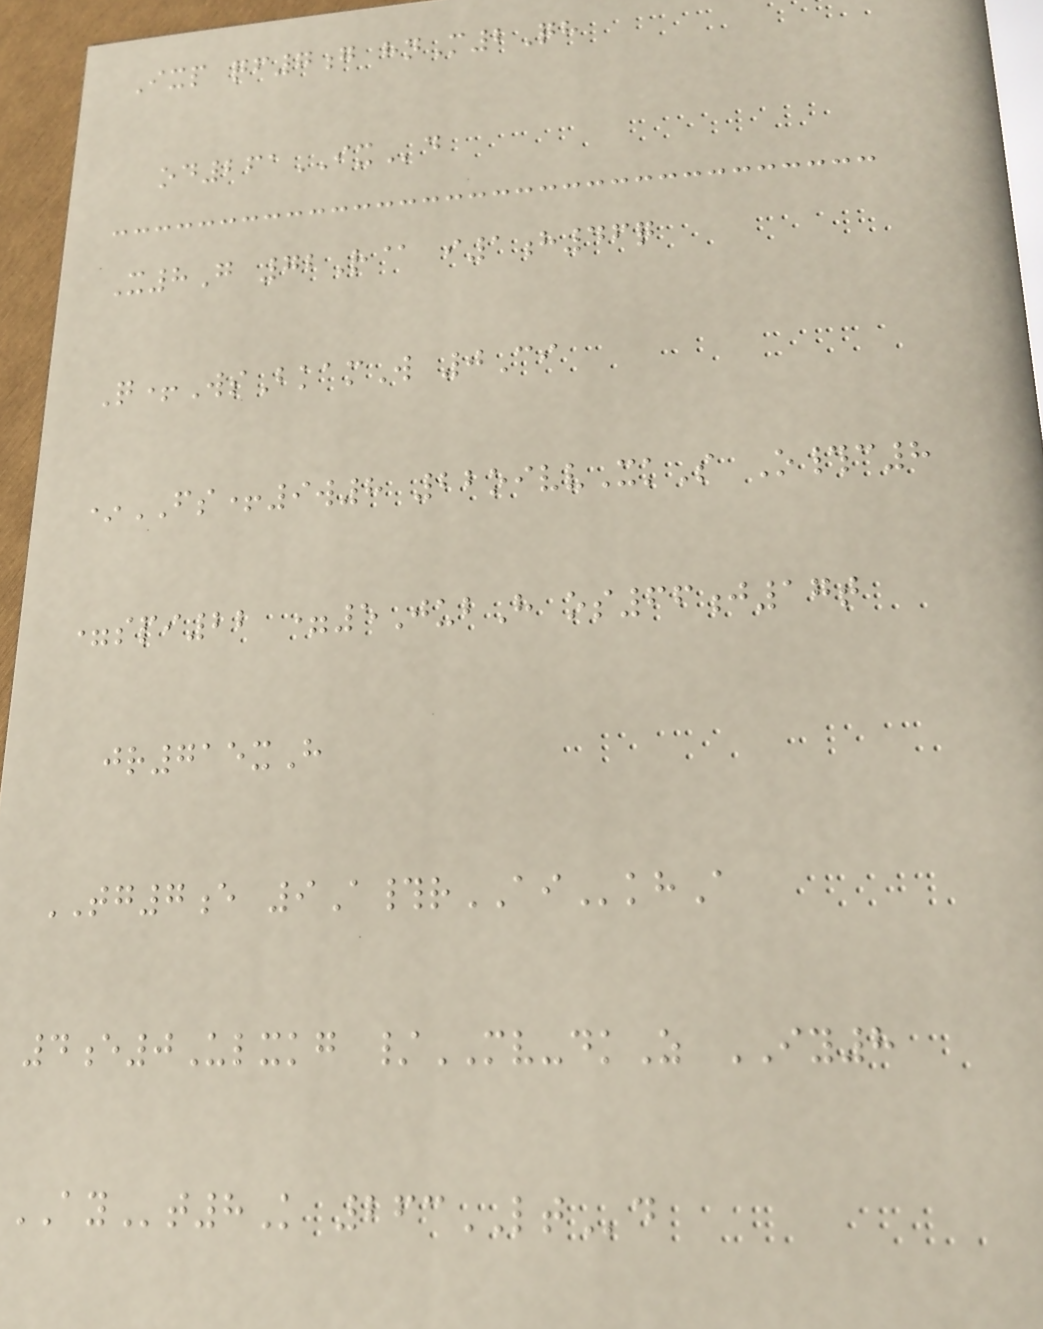Ixp qf7g hnM2Qh
od261IXd
X8G 72R@ i1h46q
Q+WsBkamW 0Ci
*FS+9w8 22oivvXkS O#c8
=spi22 =5JubH os66j17t
jr715xH
TG7e 9A#rAIkhA
4e0Ulxkg /MV-dkZ IY8
AYt8K 263LTd
